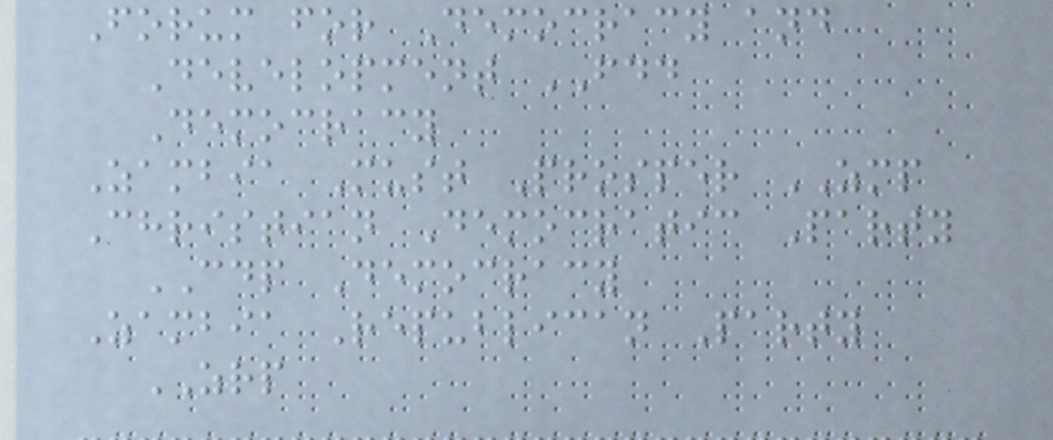Forum for Democracy and
Development FDD
Democracy
Zambia Must Prosper ZMP
Christian Democratic Party
CDP Democracy
Zambia Republican Party
ZRP
